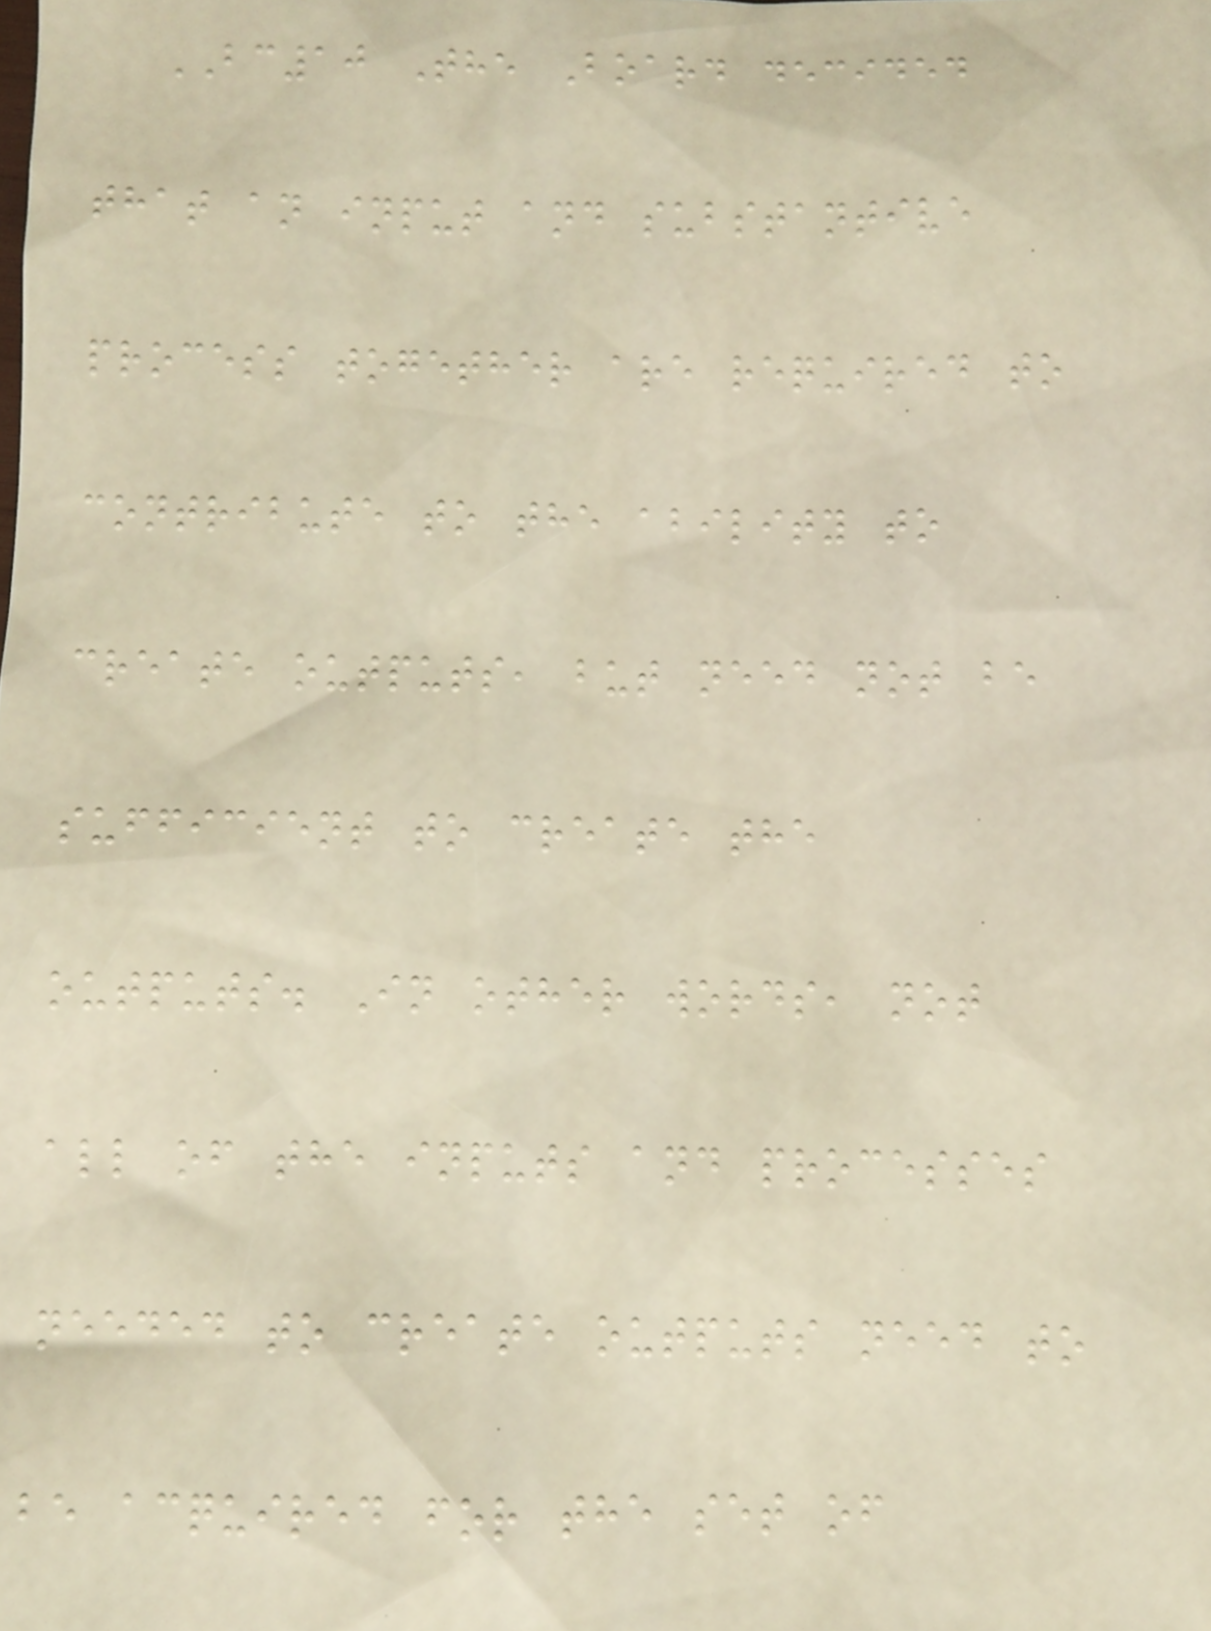BC10 The Board decided
that an input and substantive
process together are required to
contribute to the ability to
create outputs, but need not be
sufficient to create the
outputs. In other words, not
all of the inputs and processes
needed to create outputs need to
be acquired for the set of
